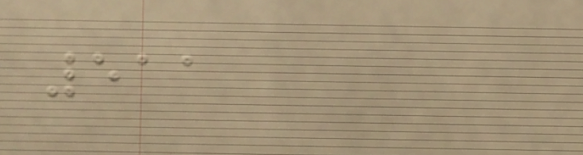511
